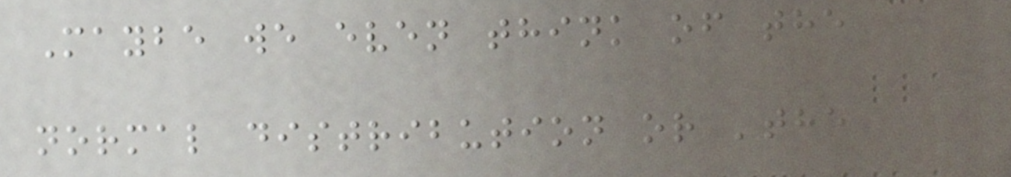Maybe we even think of the
normal distribution or 'the
